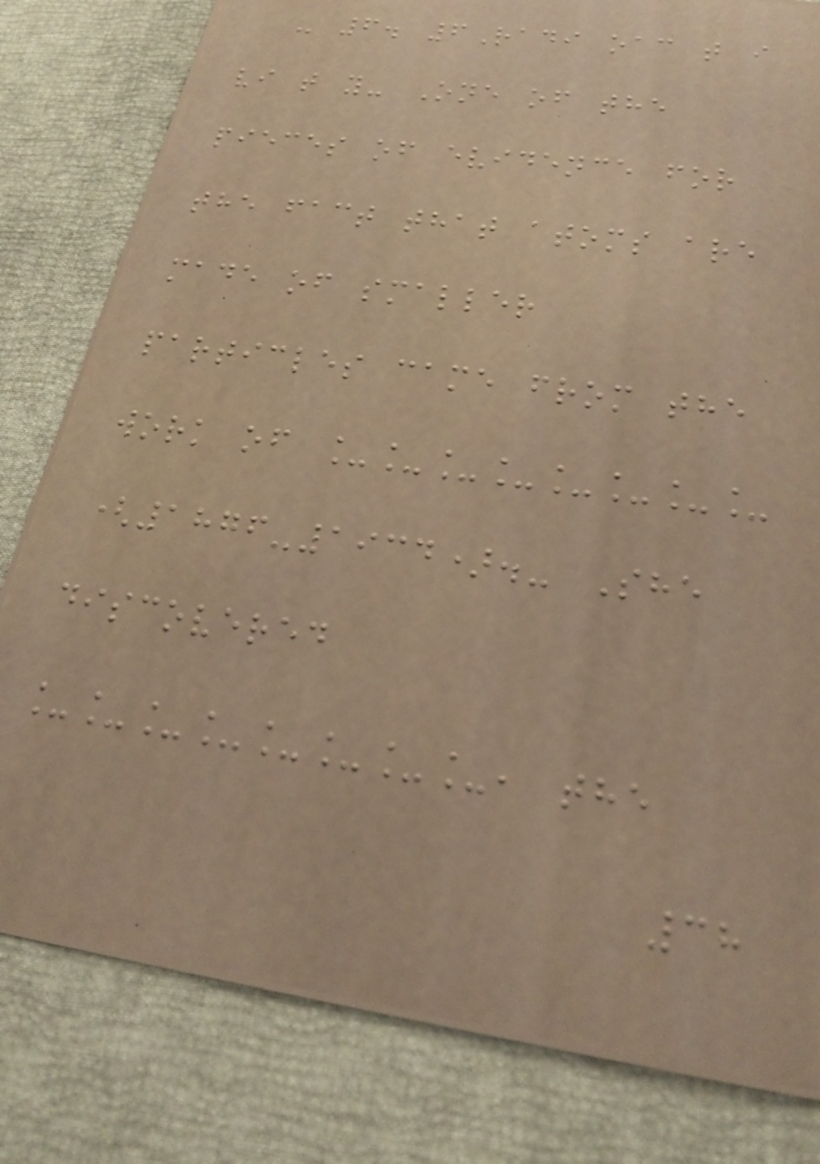- 6. 6Radi oac t i
vi t y- One of the
pieces of evidence for
the fact that atoms are
made of smaller
particles came from the
work of ________
(1876-1934).- She
discovered
________, the
38
